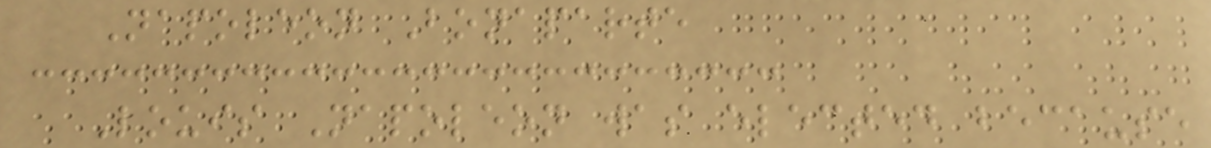Napoleon Bonaparte
Louis Napoleon was elected because
